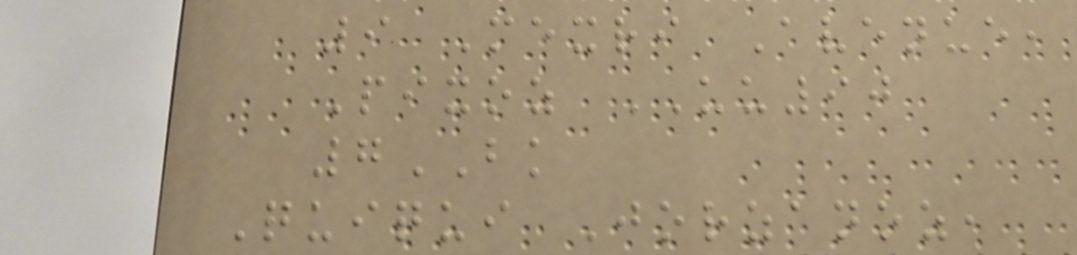9 Mexri Avenue,
Pixoz UU90
7BK
Quiqui Jorzanoz,
